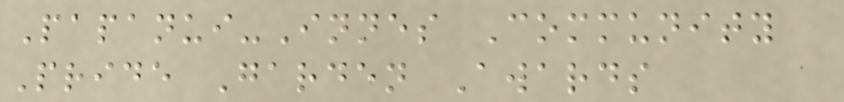Papanui-Innes Community
Pride Garden Awards
